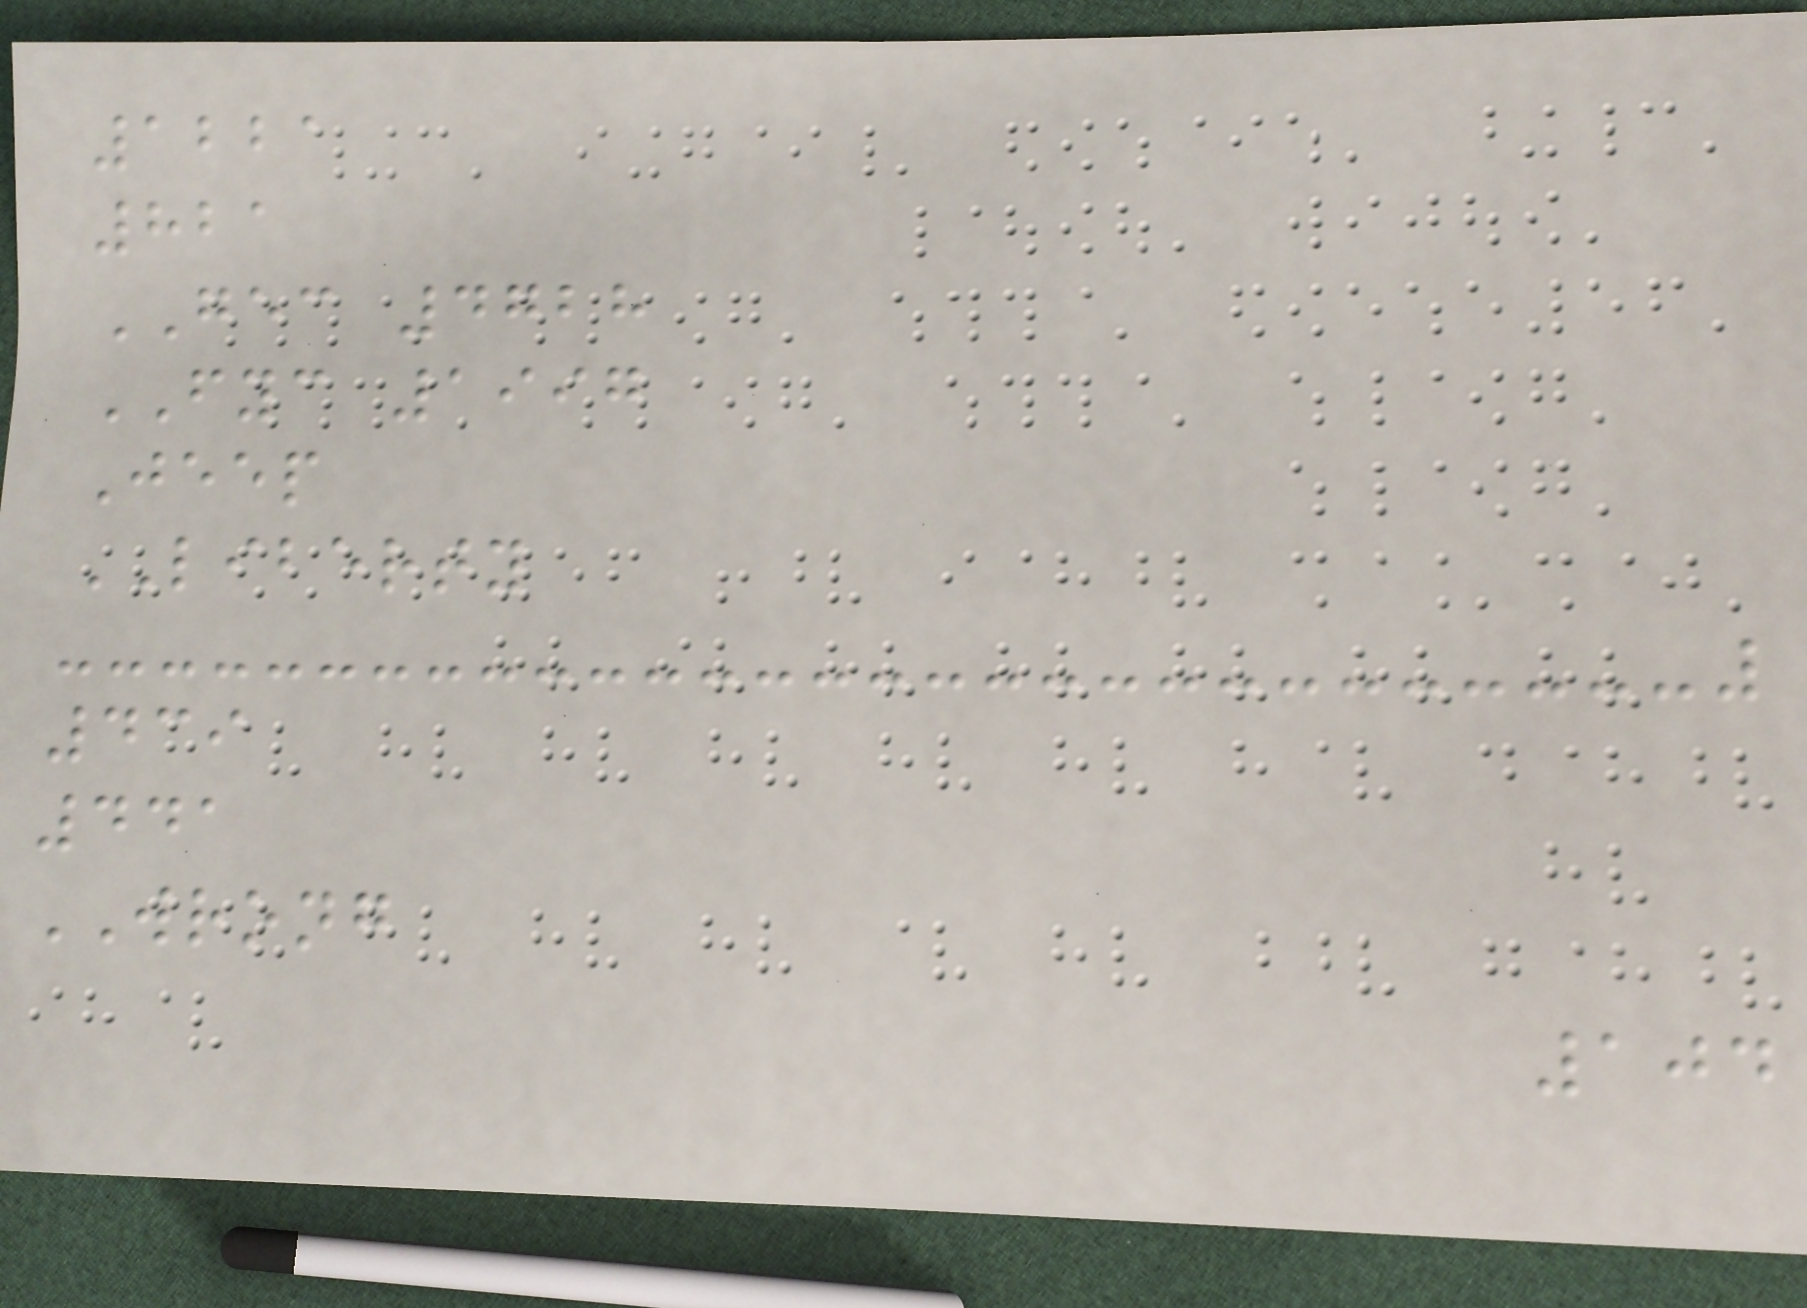1221
821
GEC 4728
FYC 1997
Jeep
LIBERTY
439
441
WRONG
104
